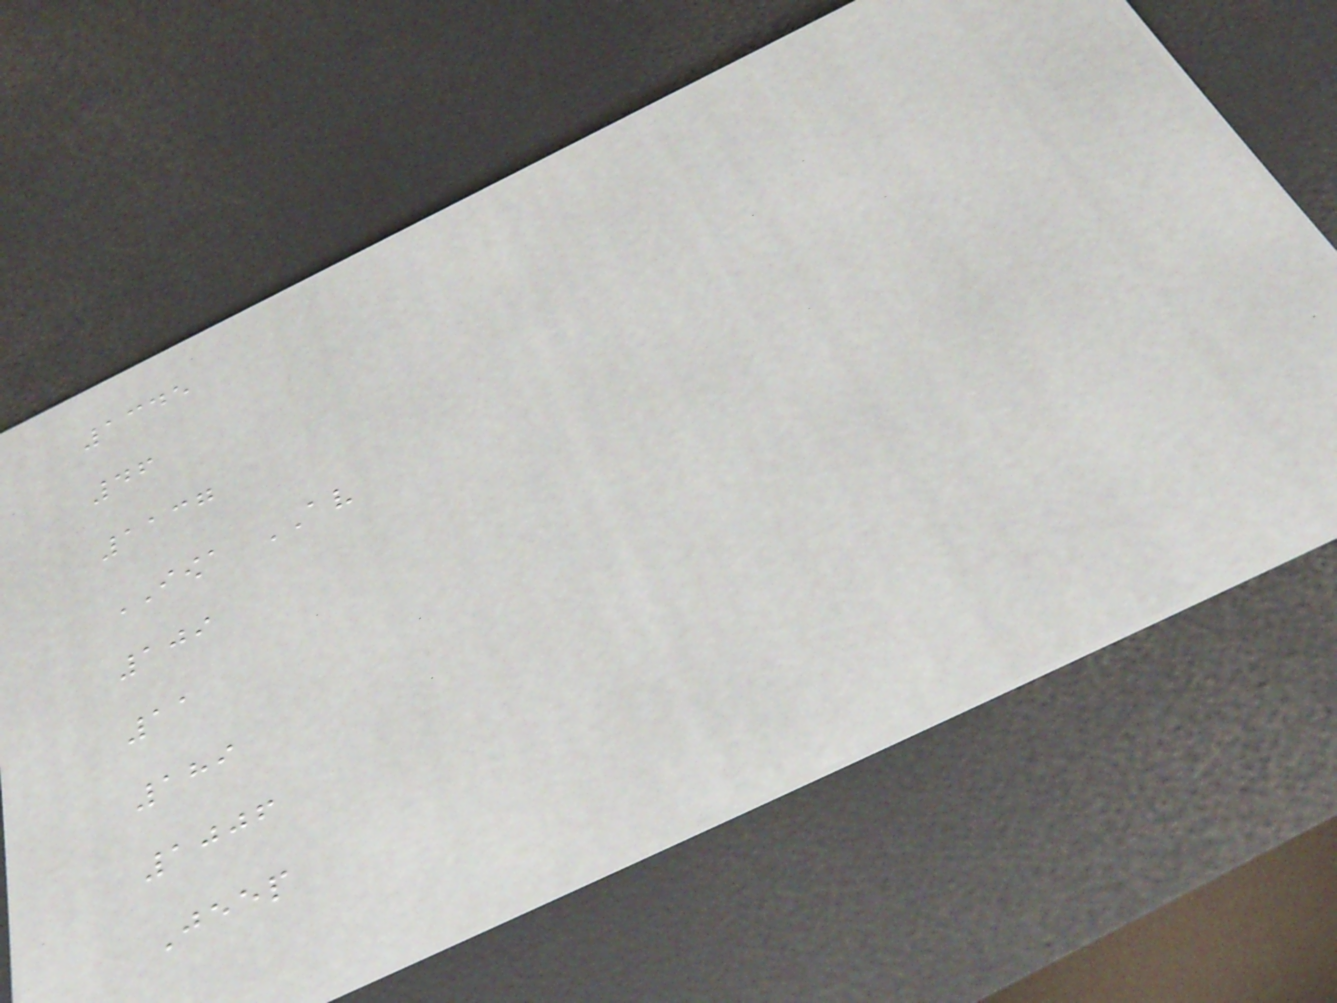1345
46
1137
IOWA AV
109
11
189
1006
Jeep
